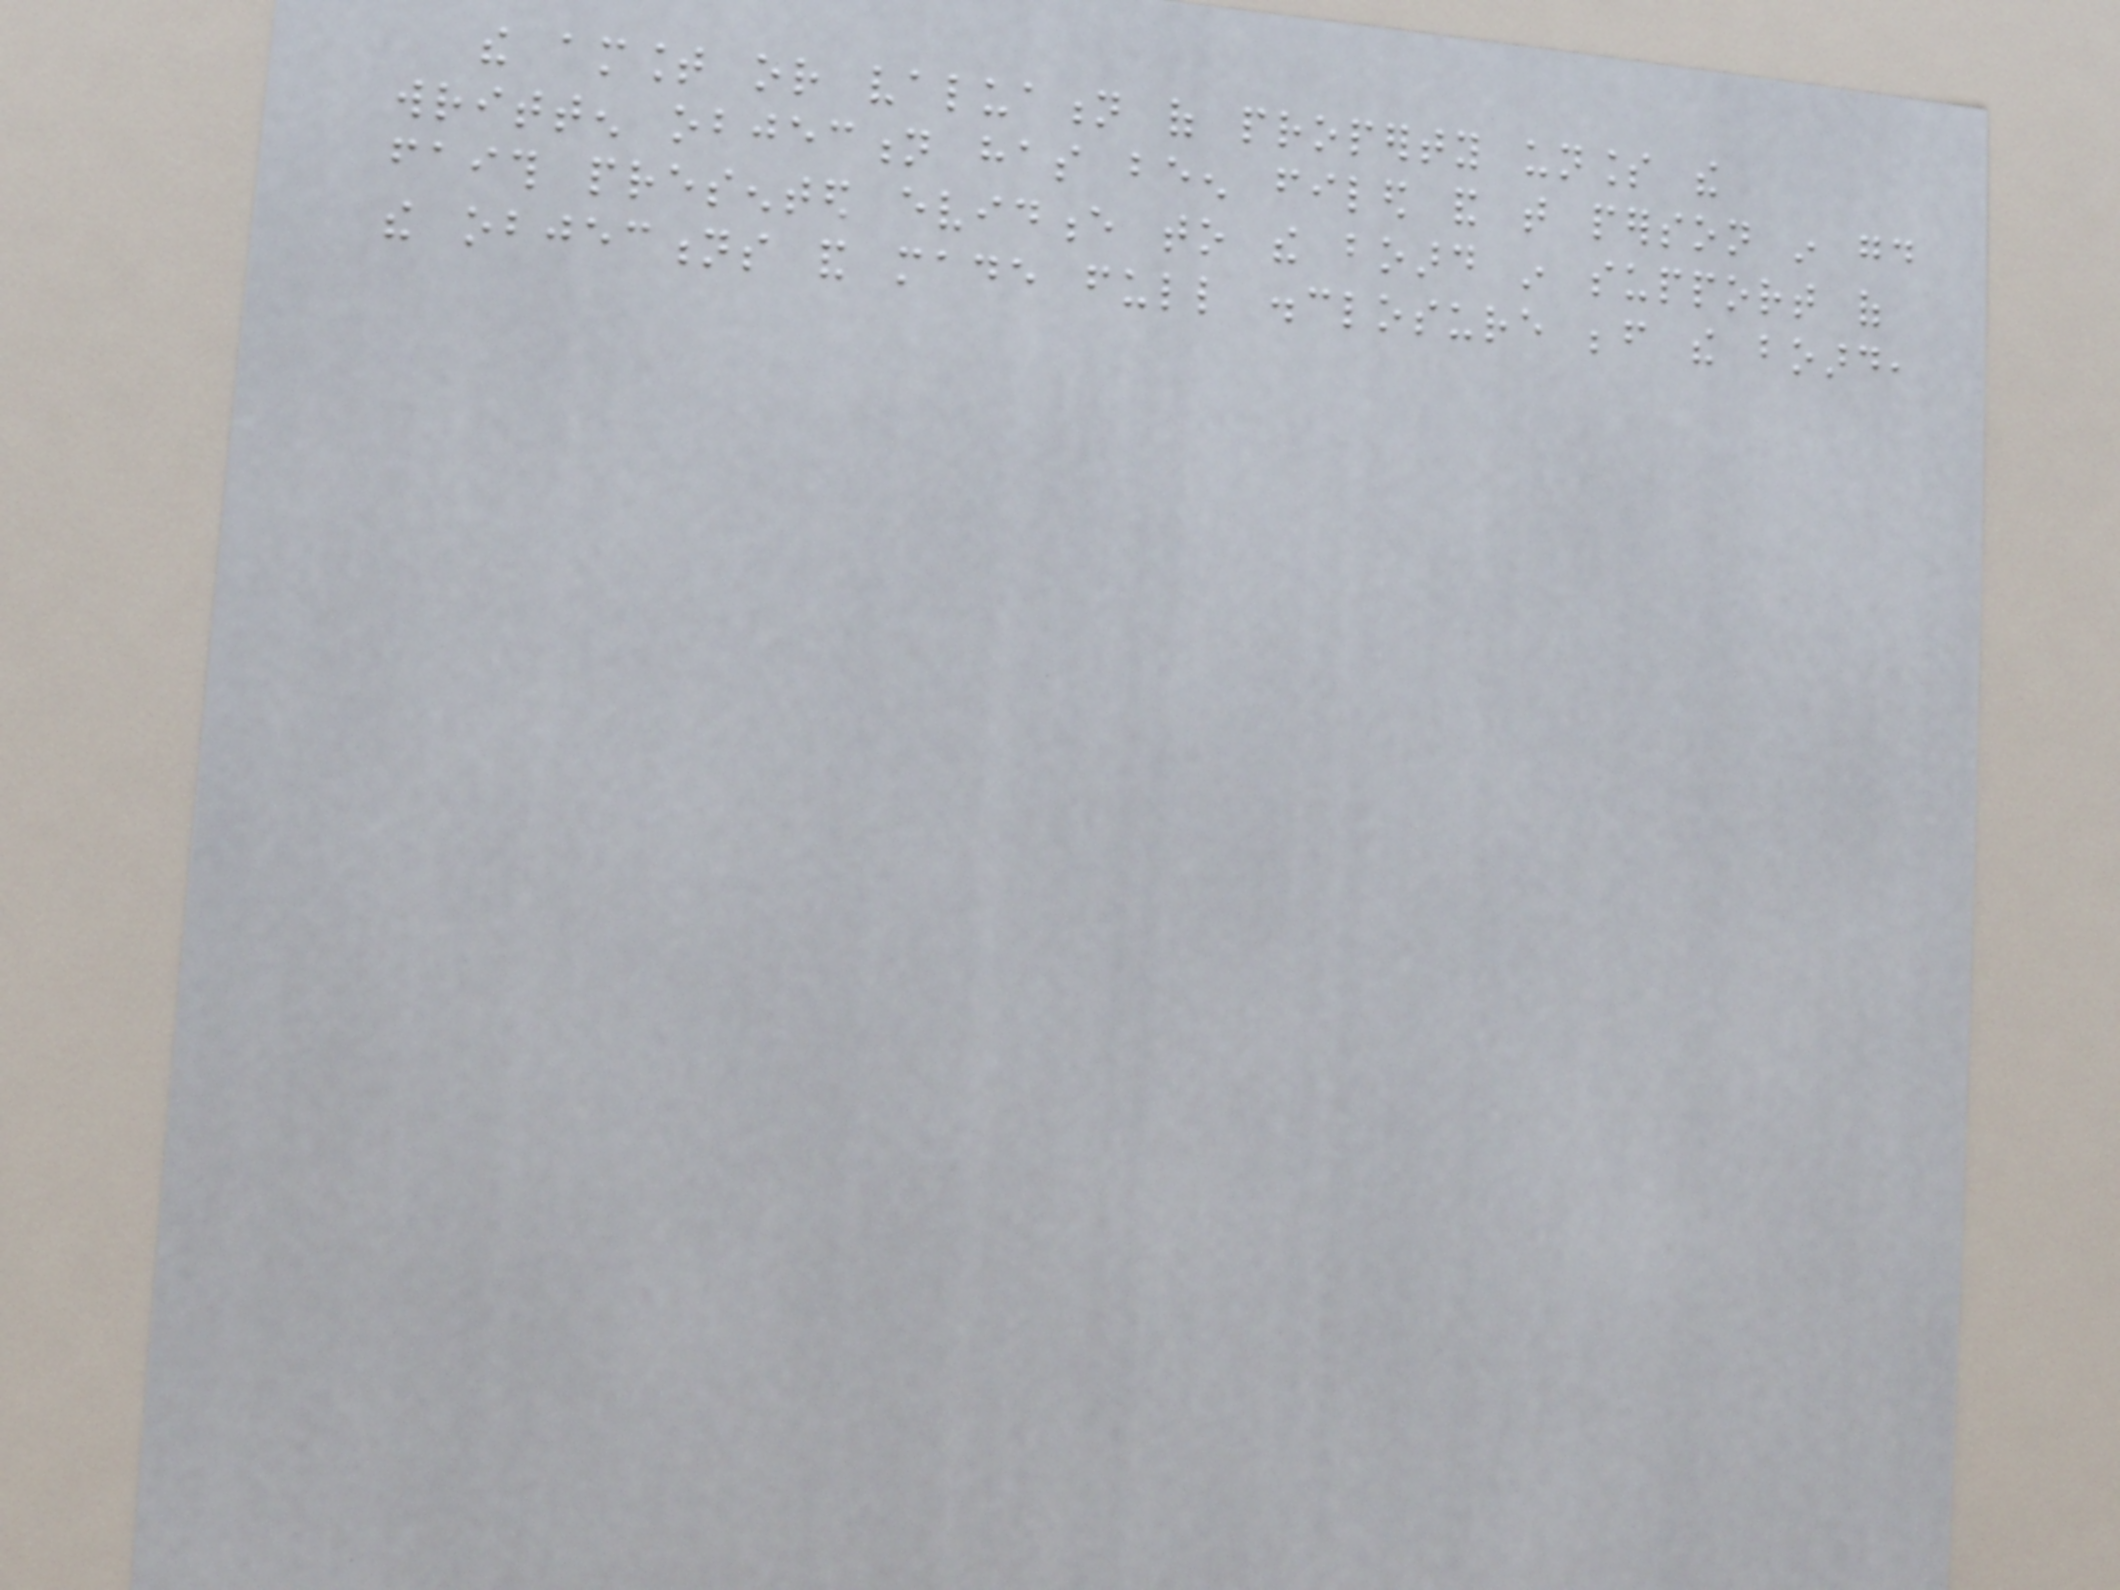the amount or valuation of property unless the
written objection has been filed and that person in good
faith presented evidence to the board in support of
the objections and made full disclosure before the board,
